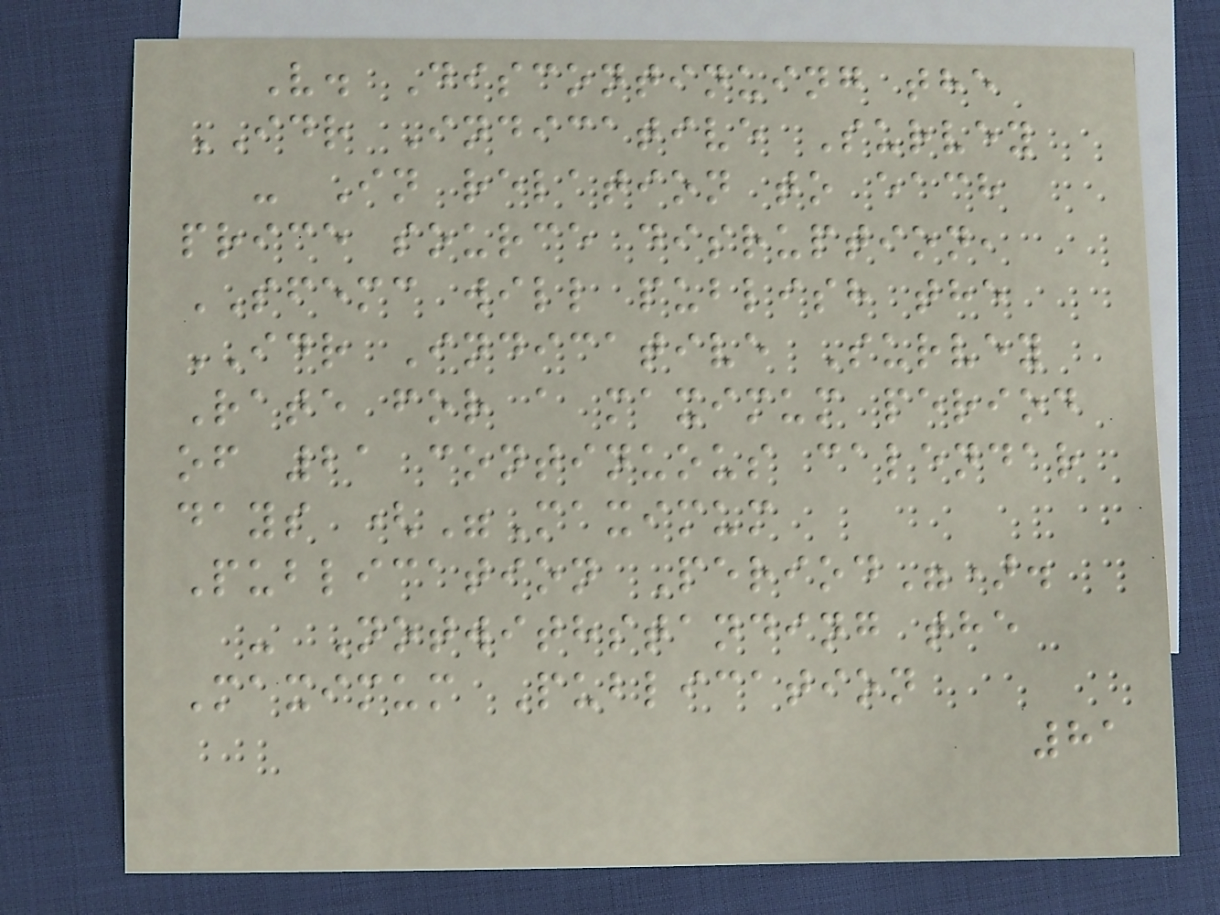V. Discontinuing the
IDR Indicative Survey
- In relation to each
price source disruption,
SFEMC will publish the
IDR Indicative Survey
Rate for a maximum period
of 21 continuous calendar
days ("Maximum
Publication Period").
- Notwithstanding the
Maximum Publication
81
